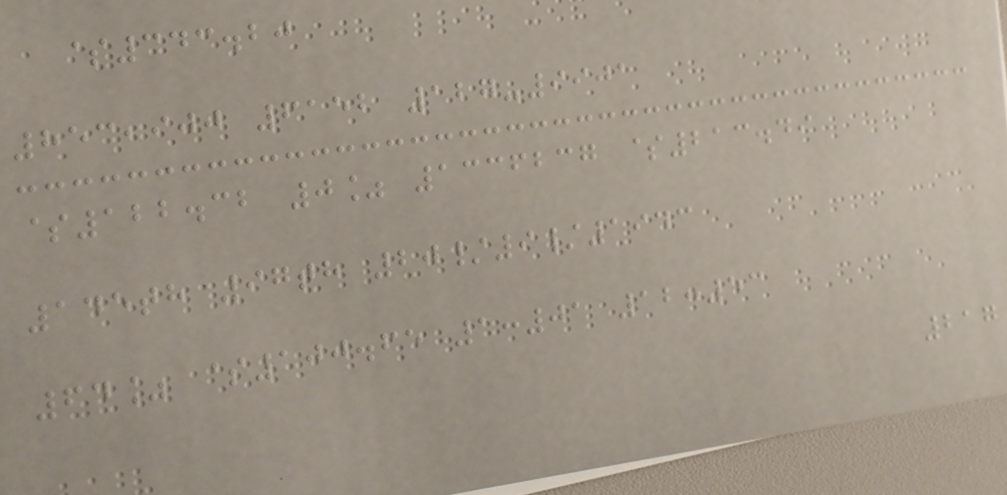$343.20
853,900 6152 127-9901
$122.32 0% 1336237 $213.49
145th 97th 20/9/1943
64% $100.65 1:01 12:53
217
